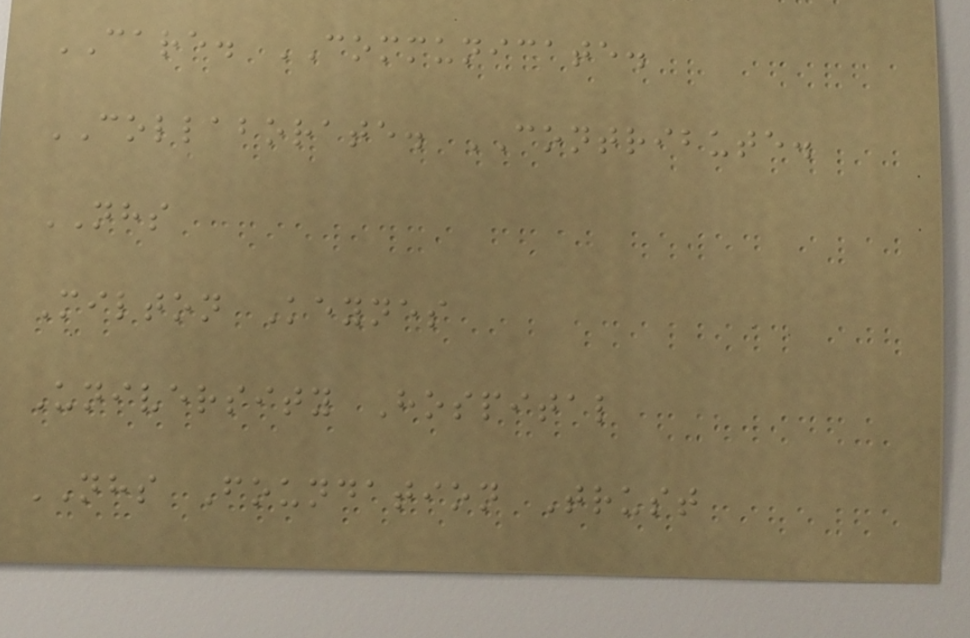CARE. COMMUNICATE.
COLLABORATE. CONTRIBUTE.
NHS
Milton Keynes
University Hospital
NHS Foundation Trust
